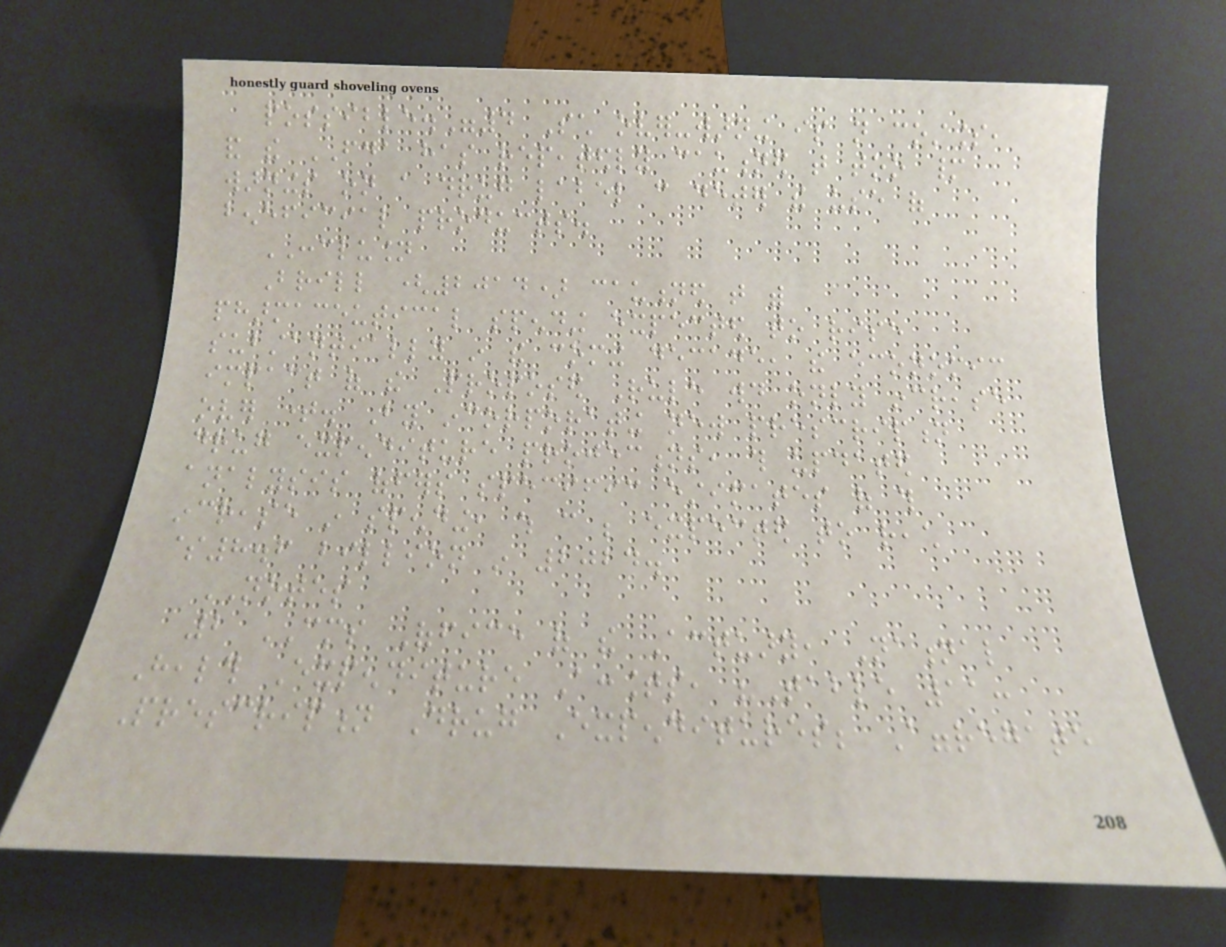possible."4 Such over-warning is not costless,
and the FDA has repeatedly cautioned that too many
warnings on a drug label can deter the use of
beneficial products.
CONCLUSION
Brill (2014) cautioned that with
pharmaceutical spending expected to rise
substantially in the coming decade, the economic
impact of the Proposed Rule would only increase
over time. By incorporating new prescription
drug expenditure projections, this updated
analysis offers specific estimates of this
increase in spending, which can be expected to reach
$8.6 billion in 2024.
NOTES
2 CMS Office of the Actuary, National
Health Expenditure Accounts, "Table 11:
Prescription Drug Expenditures; Aggregate
